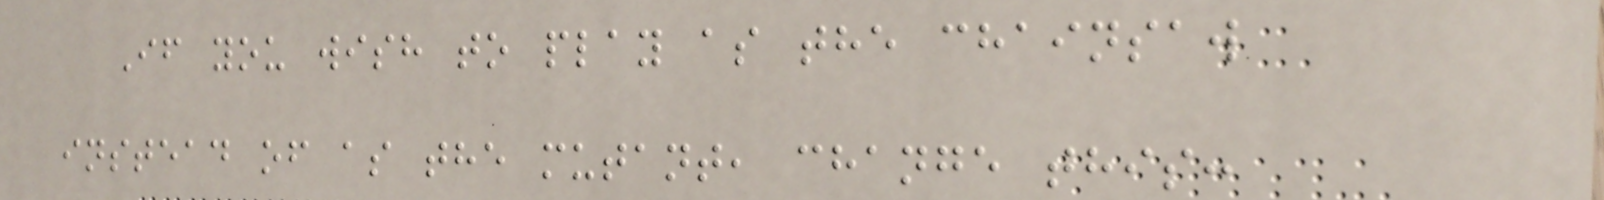If you wish to play as the chainsaw
instead of as the mutant, change this:
